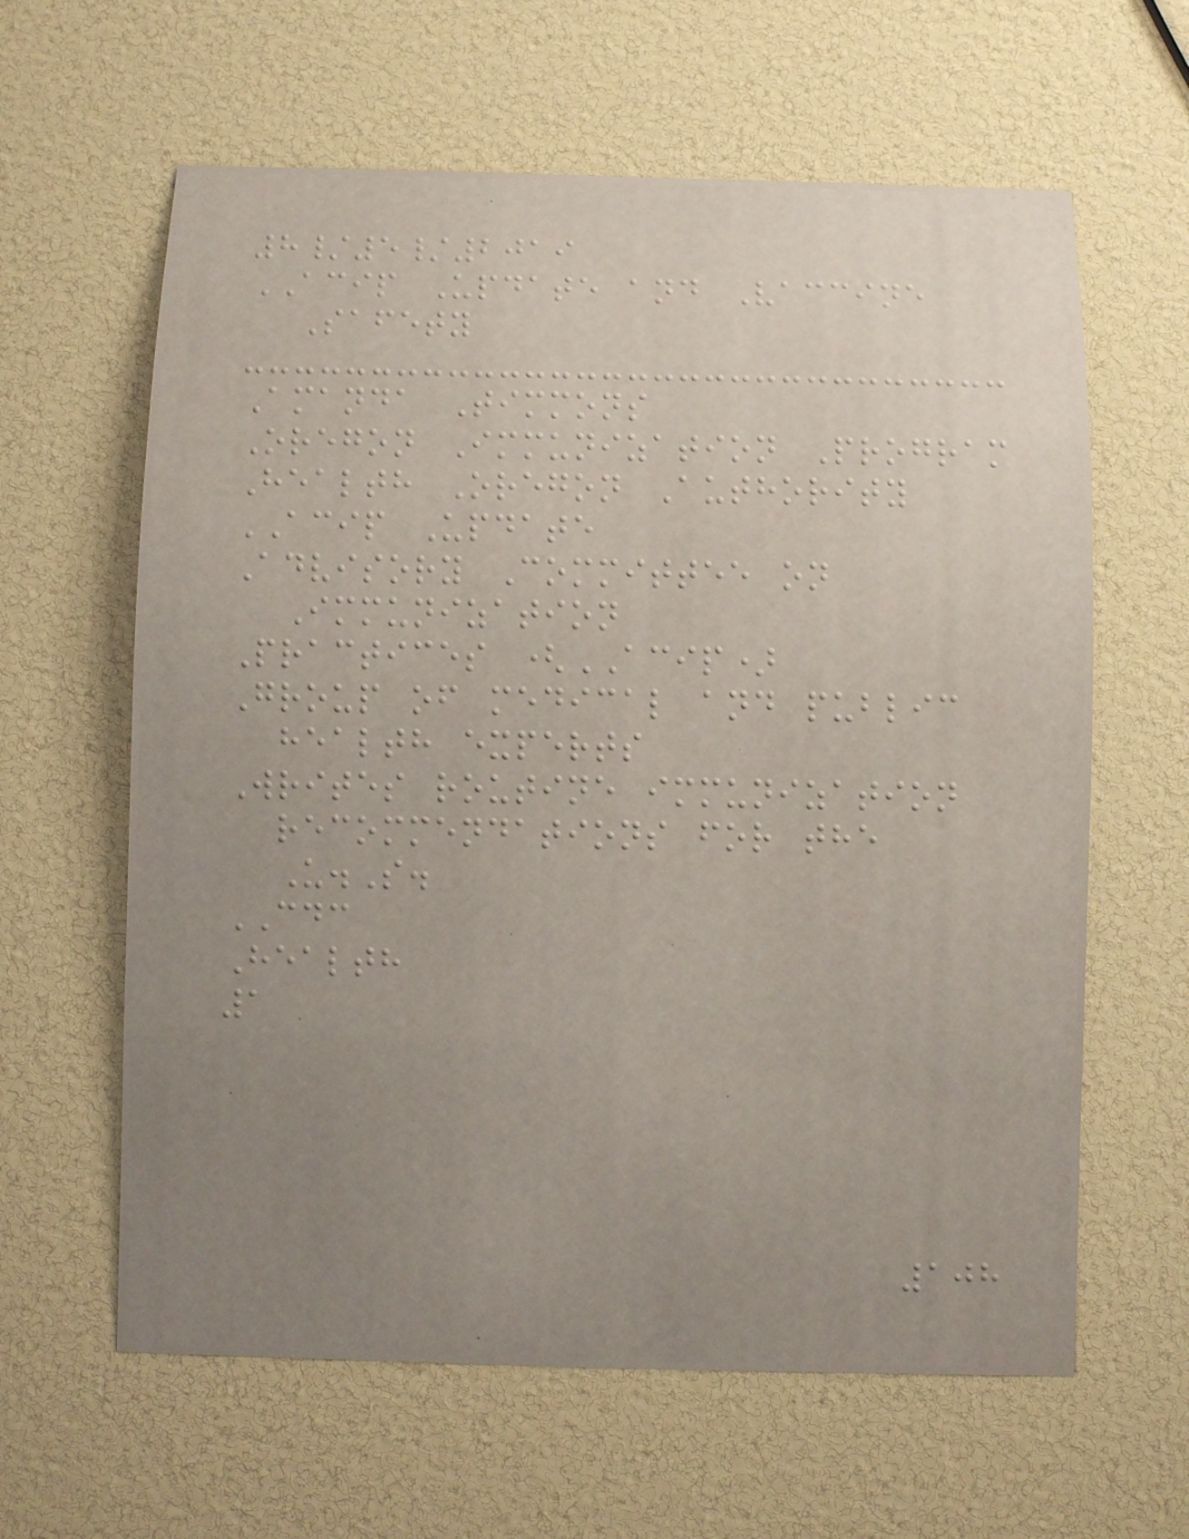8/5/2019
ACIP Update and Vaccine
Safety
Amanda Timmons
Oregon Immunization Program
Health Oregon Authority
ACIP Update
Advisory Committee on
Immunization
Practices (ACIP)
Group of medical and public
health experts
Writes routine immunization
recommendations for the
U.S.
CDC
Health
1
108
